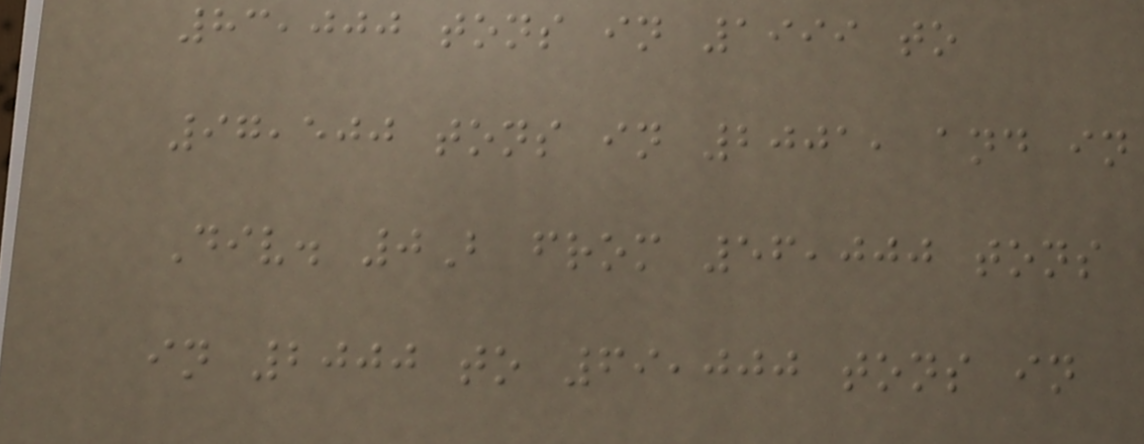83,000 tons in 1999 to
97,500 tons in 2001, and in
Div. 0B from 56,000 tons
in 2000 to 69,000 tons in
